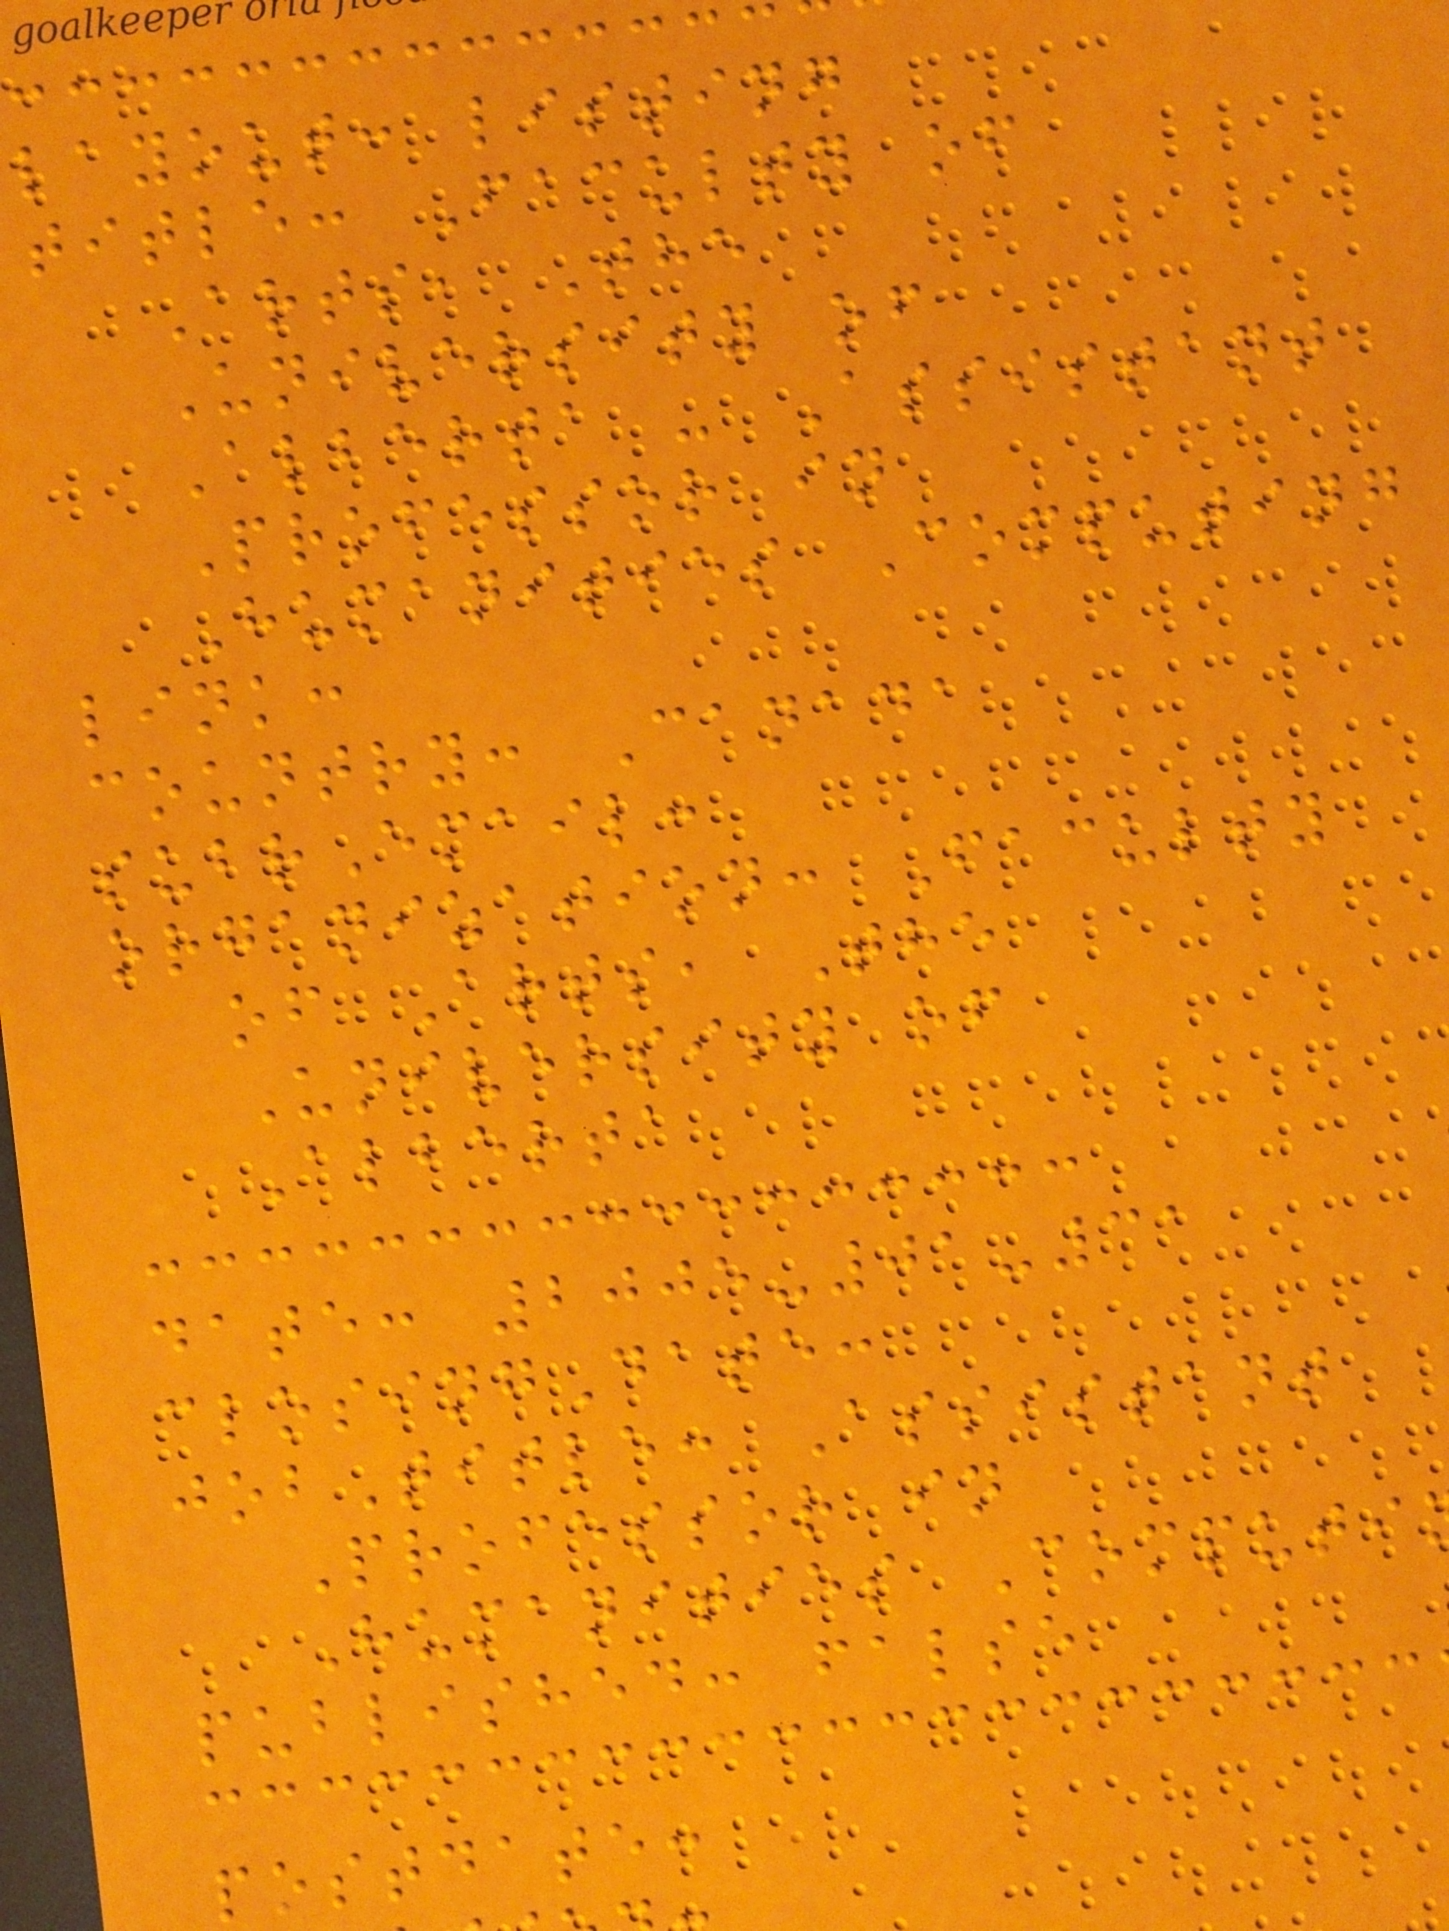layout: listing
title: Faculty of
Arts, The
University of
Alberta - Assistant
Professor in
Humanities Computing
link:
country: Canada
subrEmail:
organization: Faculty
of Arts, The
University of
Alberta
date: 2005-01-31
closingDate:
jobTitle: Assistant
Professor in
Humanities Computi
published: false
postdate:
